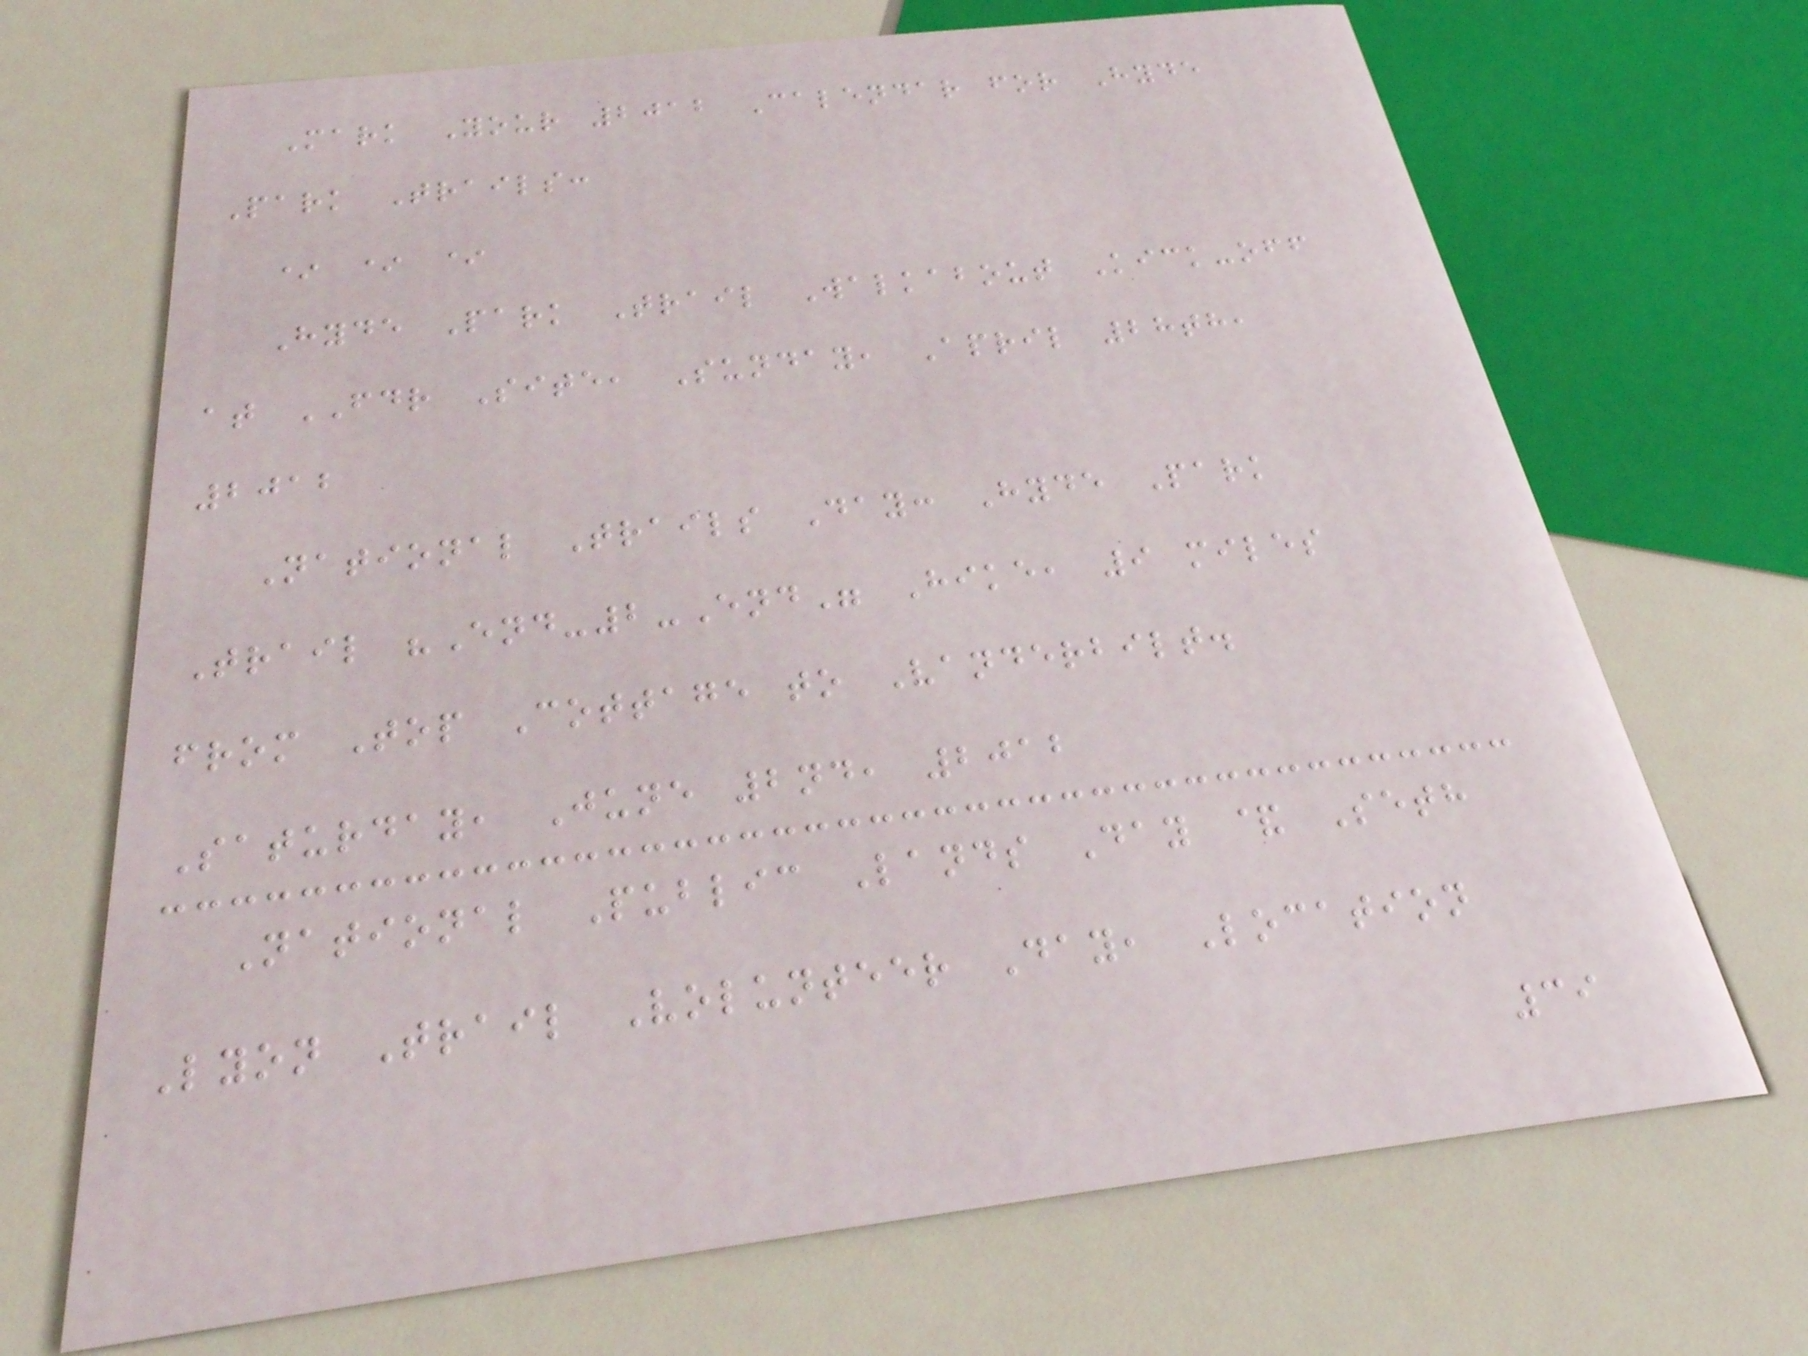Mark Your 2012 Calendar for Hyde
Park Trails:
* * *
Hyde Park Trail Walkabout Kick-off
at FDR Site, Sunday, April 28th,
2012
National Trails Day: Hyde Park
Trail "End-2-End" Hike, 9 miles
from Top Cottage to Vanderbilt.
Saturday, June 2nd, 2012
National Public Lands Day & Seth
Lyon Trail Volunteer Day, Location
39
